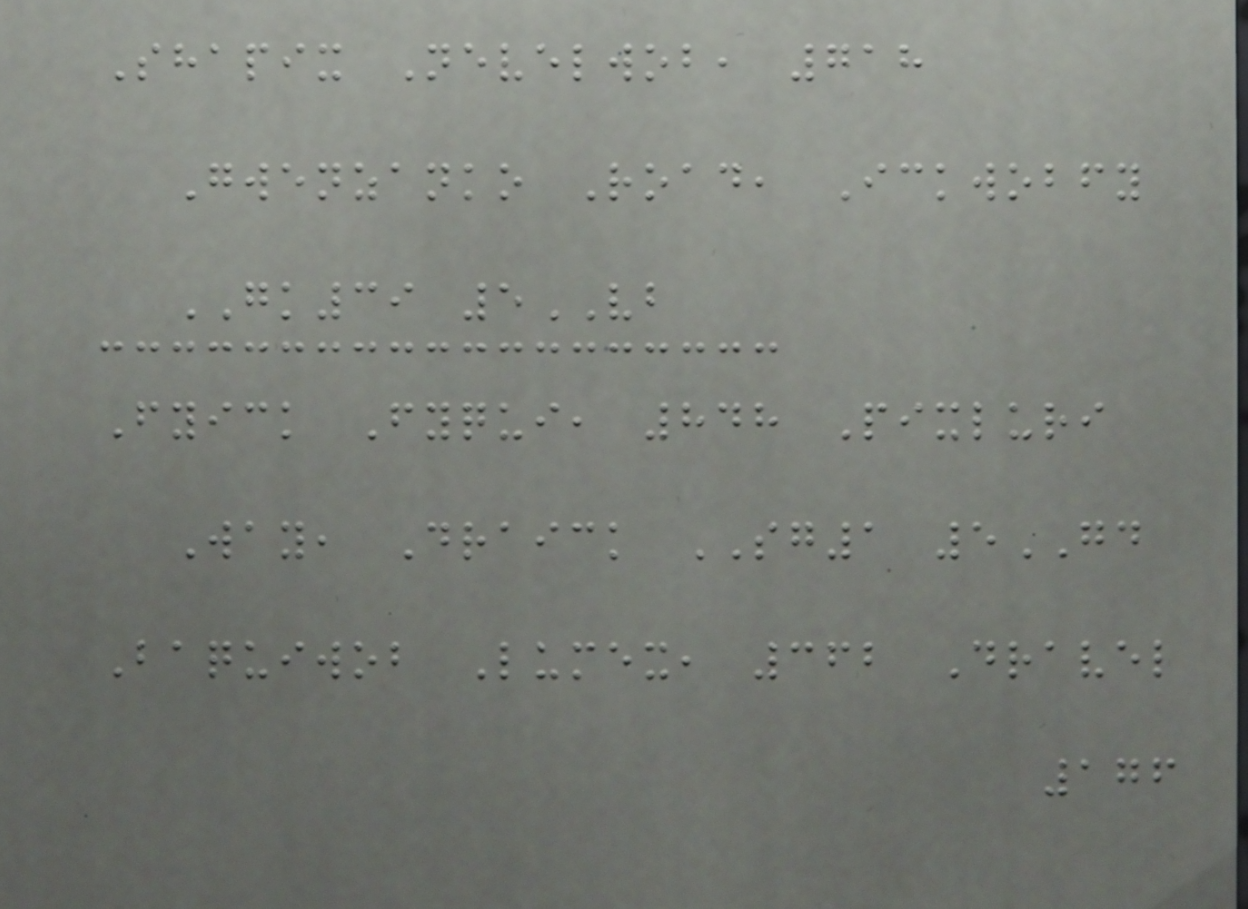Shapix Nevelwob, 718
Gwenzanko Road, Ickwobfy
GK39 5VB
Fyick Fyqui, 848 Pixluri
Way, Draick SG1 5GD
Baquiwob Lumex, 362 Dravel
176
